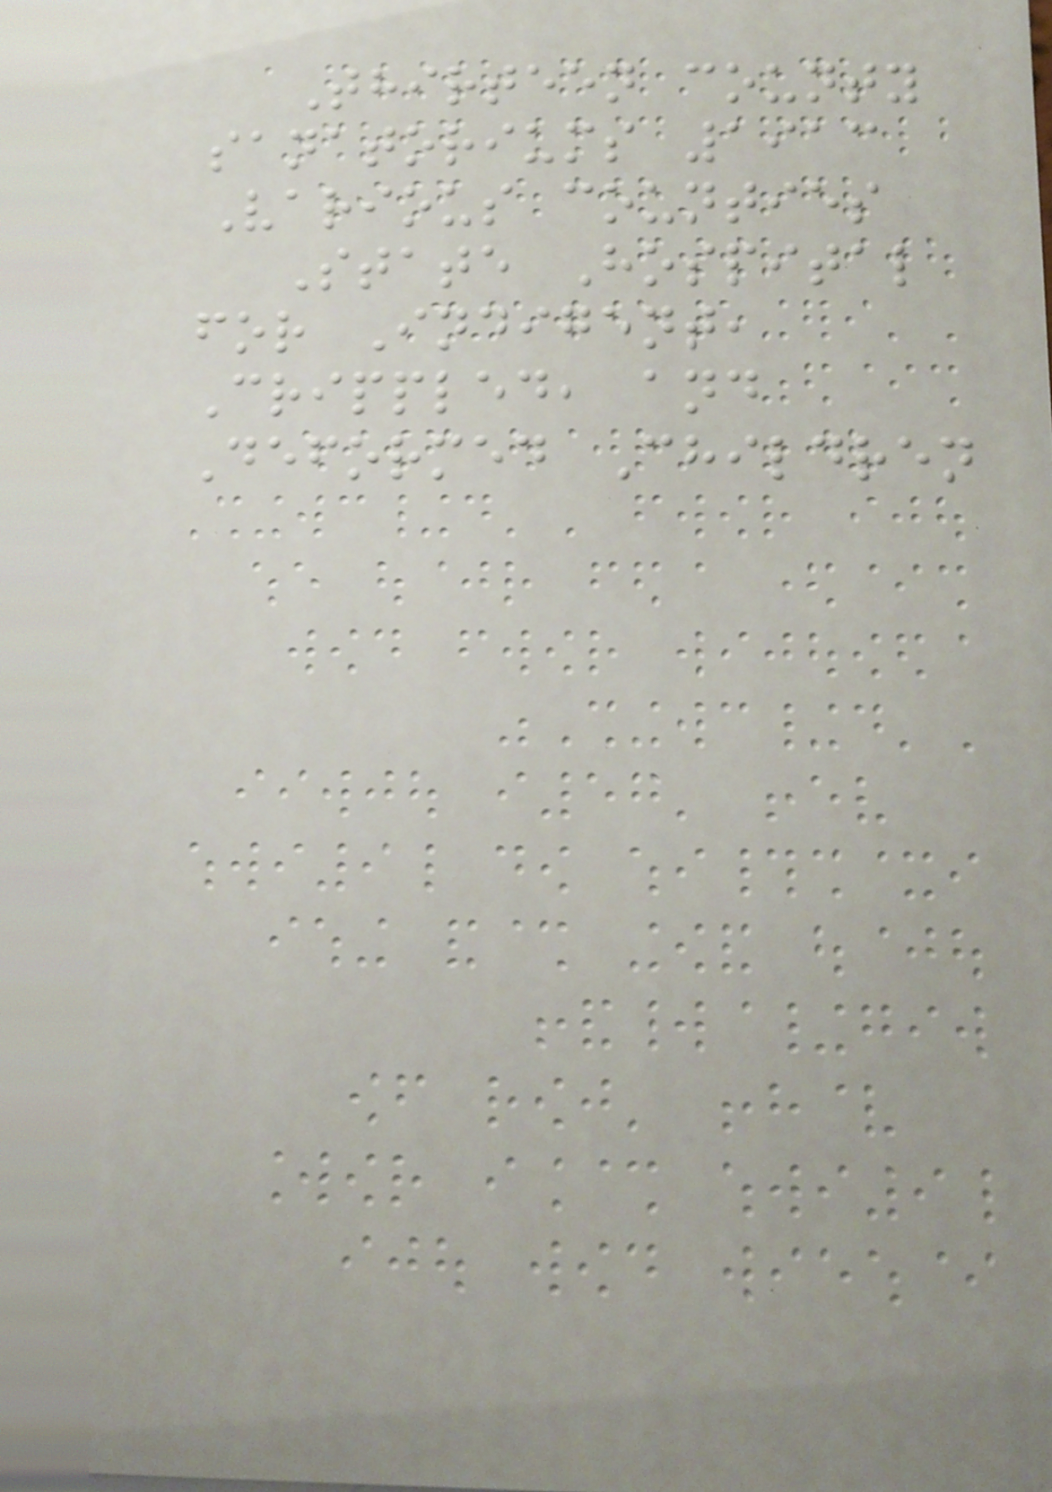Thirteen county
sanatoriums 1913
Various counties
State Hospital
for Indigent,
Crippled, and
Deformed Children
